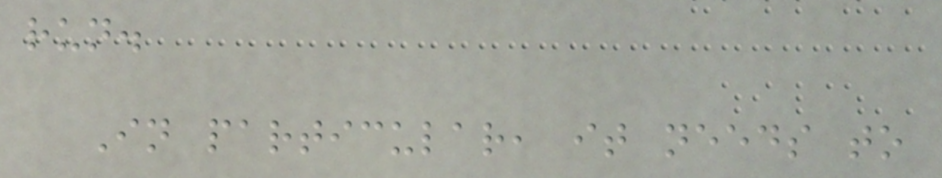run.
In particular, it needs to
